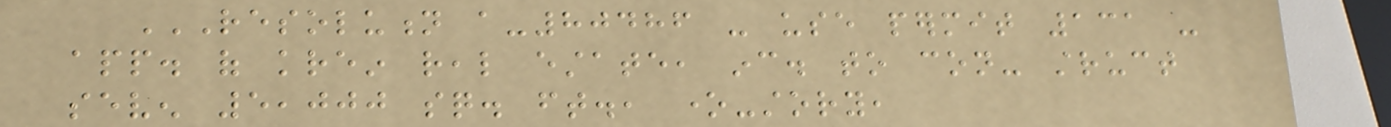RESOLUTION A-80486 - USE PERMIT 131 -
APP. OF KREIN REAL ESTATE, INC. TO CON- STRUCT
SEVEN 5,000 SQ. FT., ONE-STORY,
